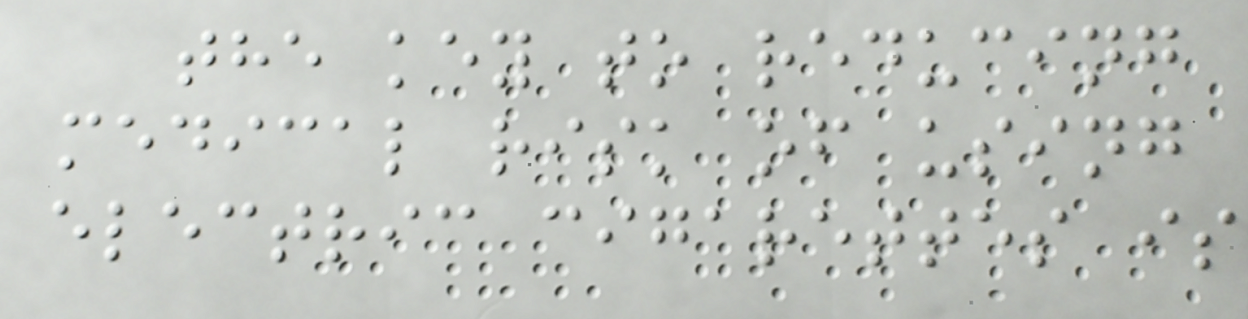the key to reducing
medical risk of using
electric cigarettes is
